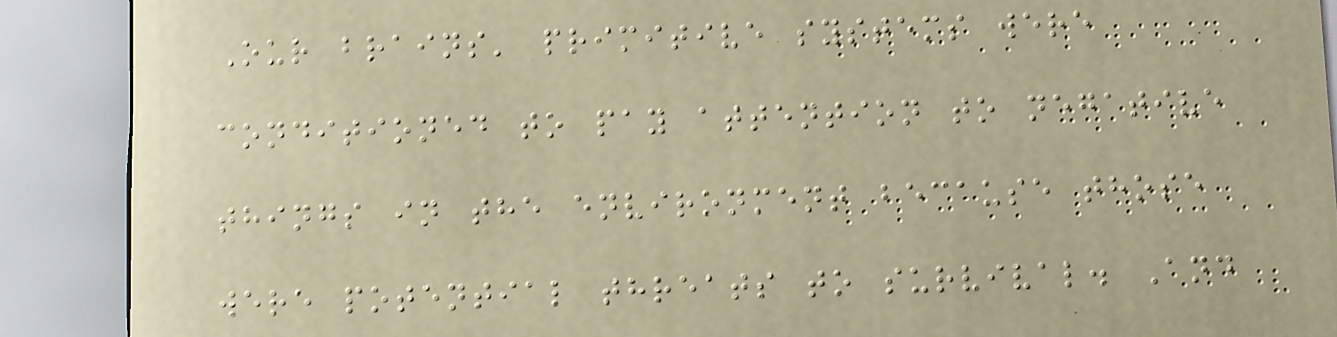Our brains' primitive systems were
conditioned to pay attention to negative
things in the environment because those
were potential threats to survival. And
